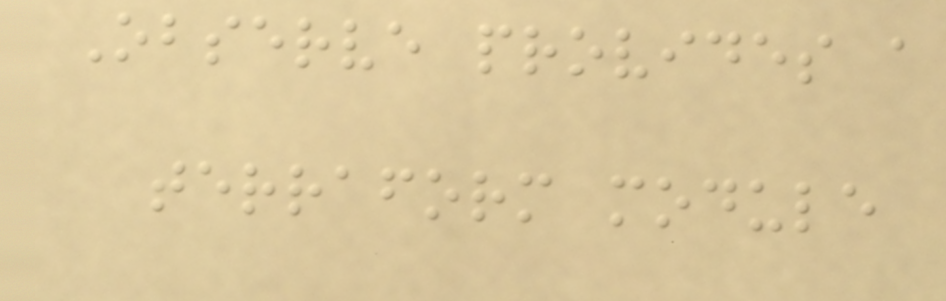Observe provides a
terraform module
